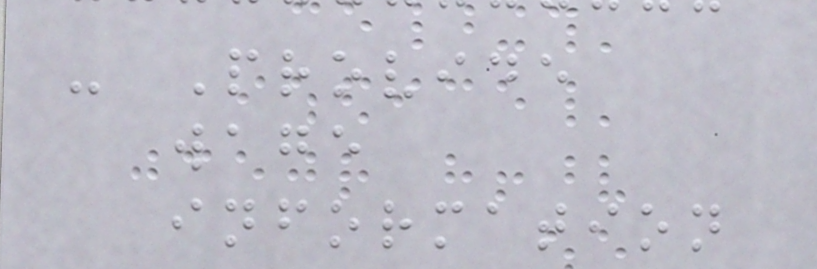- Provide
wage
information
